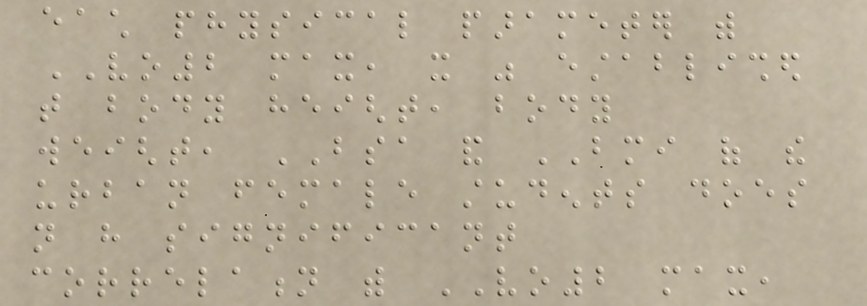each physical parameter with
VO2 max, it was established
that body height, body
weight, BSA and BMI of the
urban female students does
not have significant
correlation with VO2 max,
